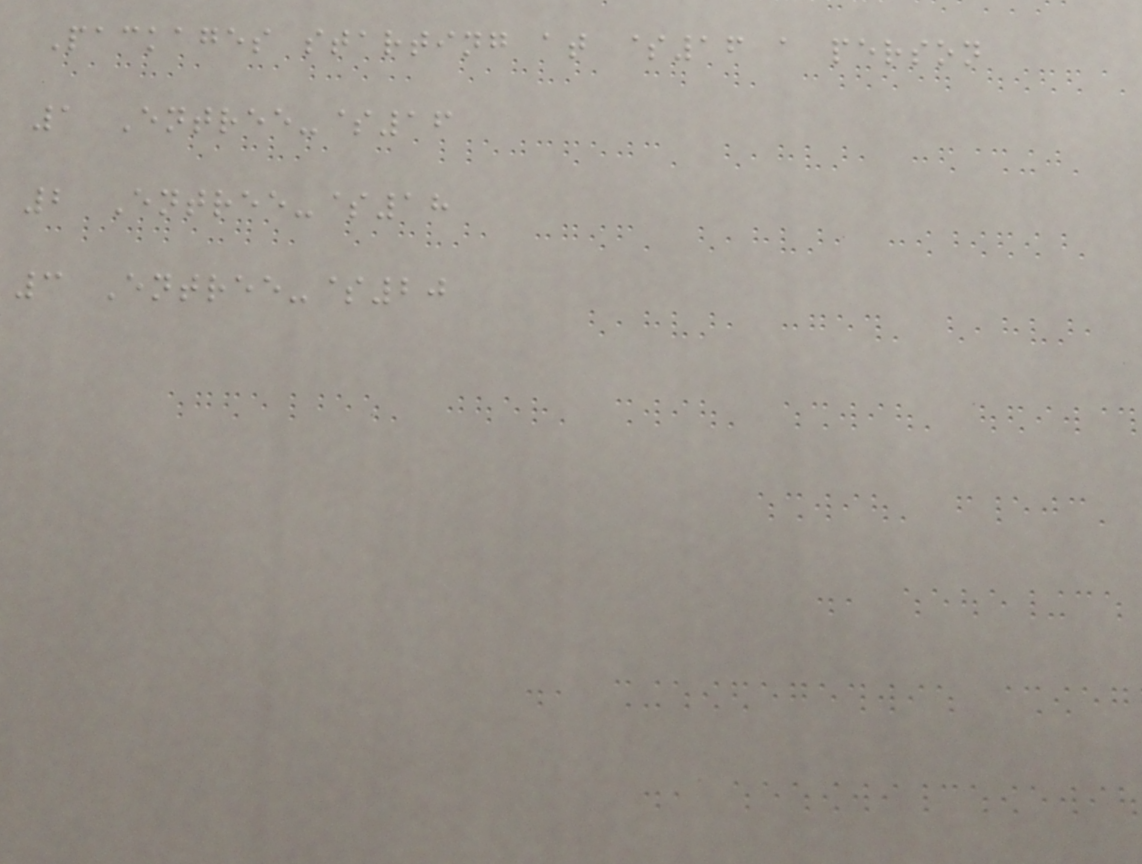Packages starting at $16 a person
1 Entree-$16
2 Entree-$18
3 Entree-$20
